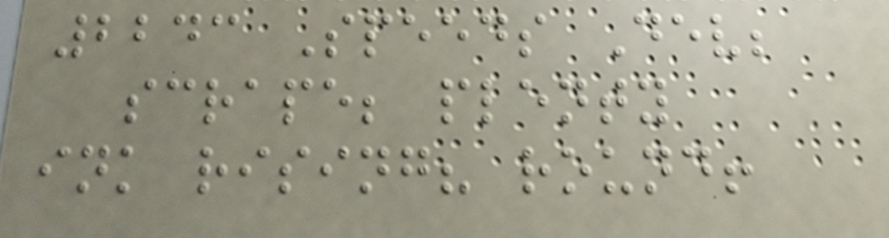2243 Speeds Dev;
scrape; plenty
ink rising? round!
